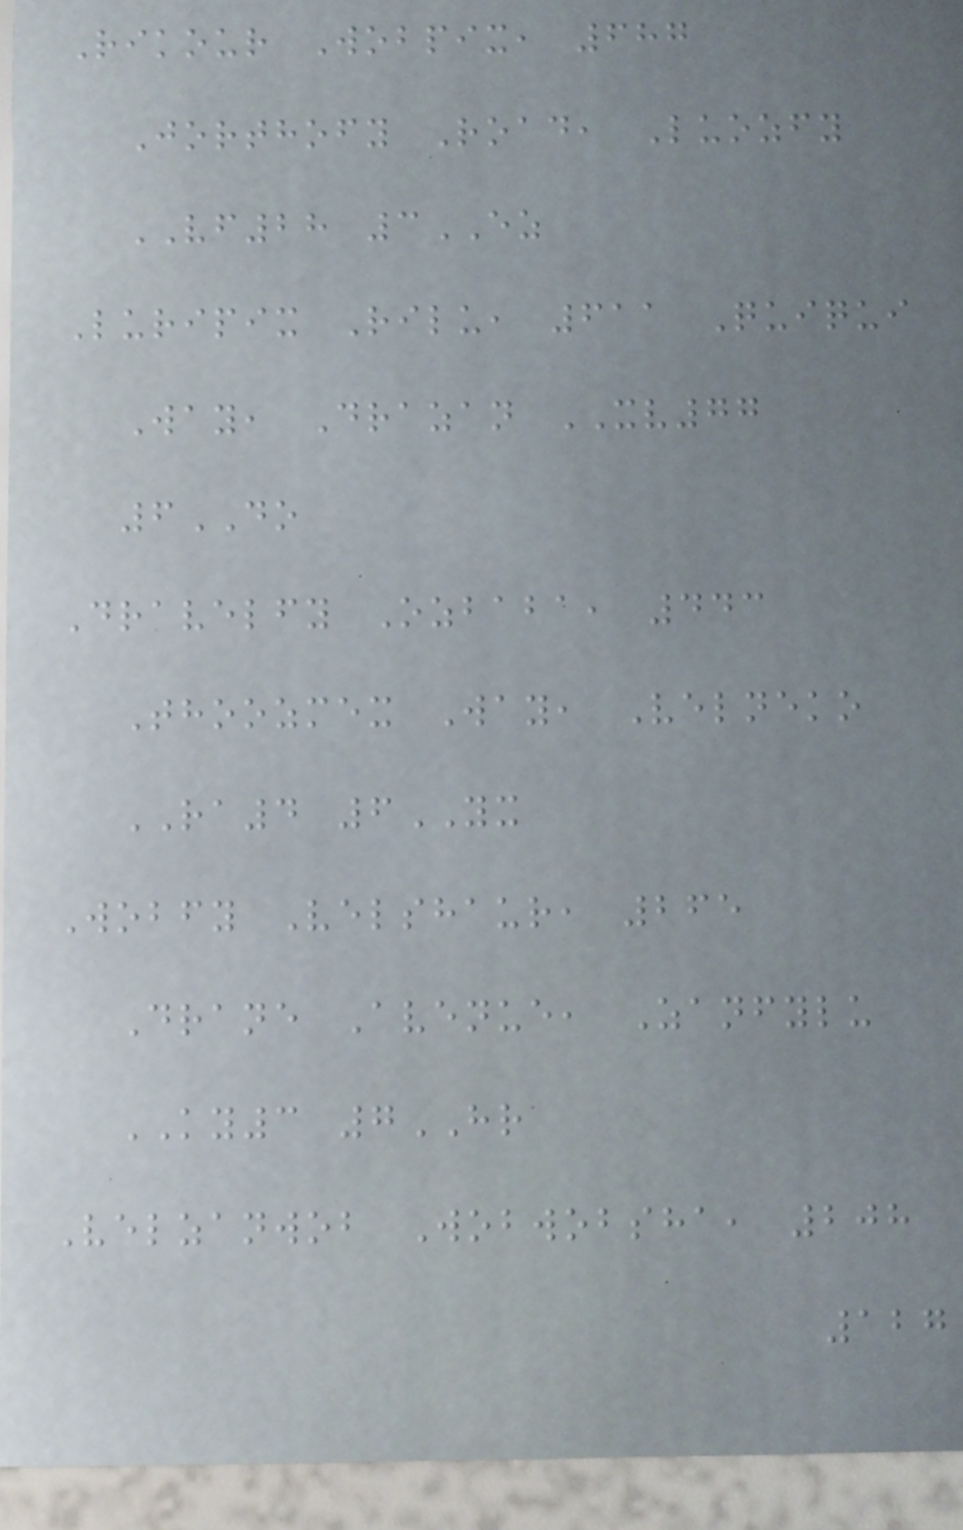Rikour Wobpix, 687
Jorthofy Road, Luozfy
VF28 3EZ
Luripix Rilu, 611 Quiqui
Way, Drazan XV77
6DO
Dravelfy Ozbaba, 443
Thoozmex Way, Velneko
RA4 6YX
Wobfy Velshaur, 265
Drane Avenue, Zanfylu
KY3 7HR
Velzanwob Wobwobsha, 208
127
